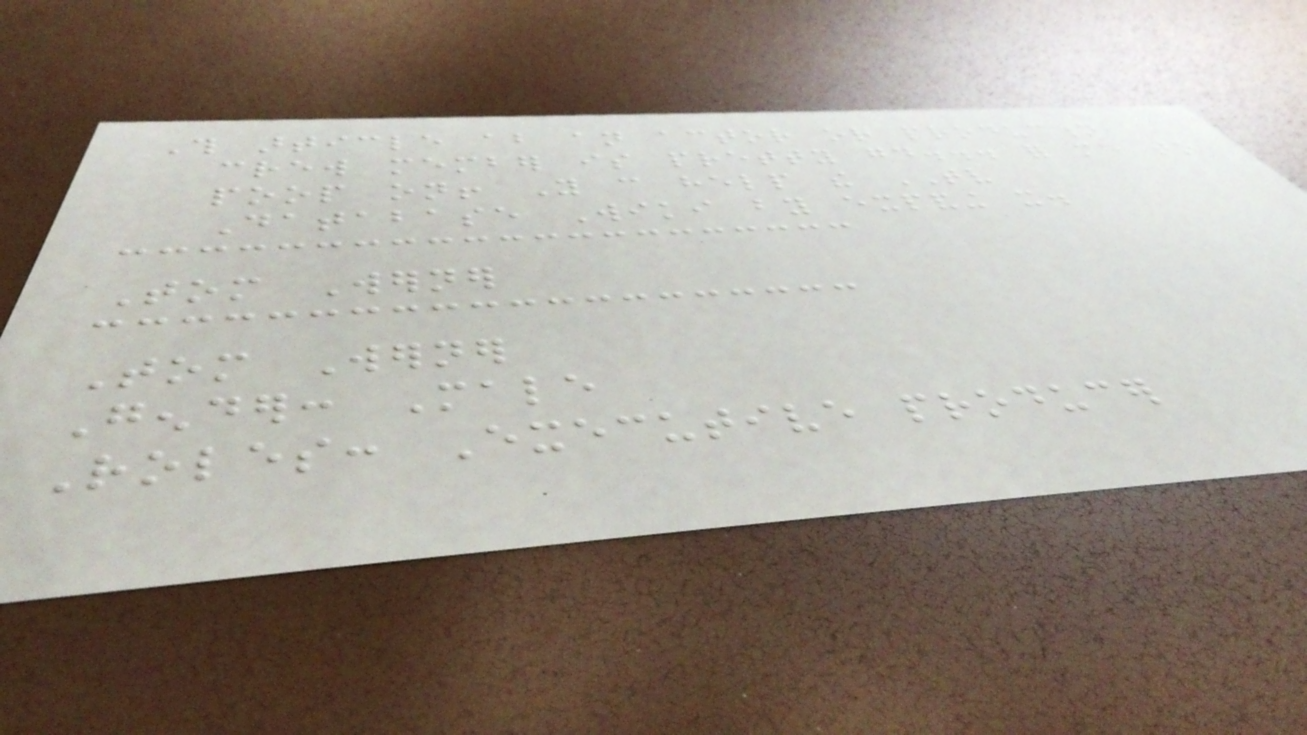This article about an actor or production
crew member is pretty good... for me to
poop on! You can help the TV
Database Wiki by expanding it.
Tom Werner
Tom Werner
Gender: Male
Roles: Executive producer
